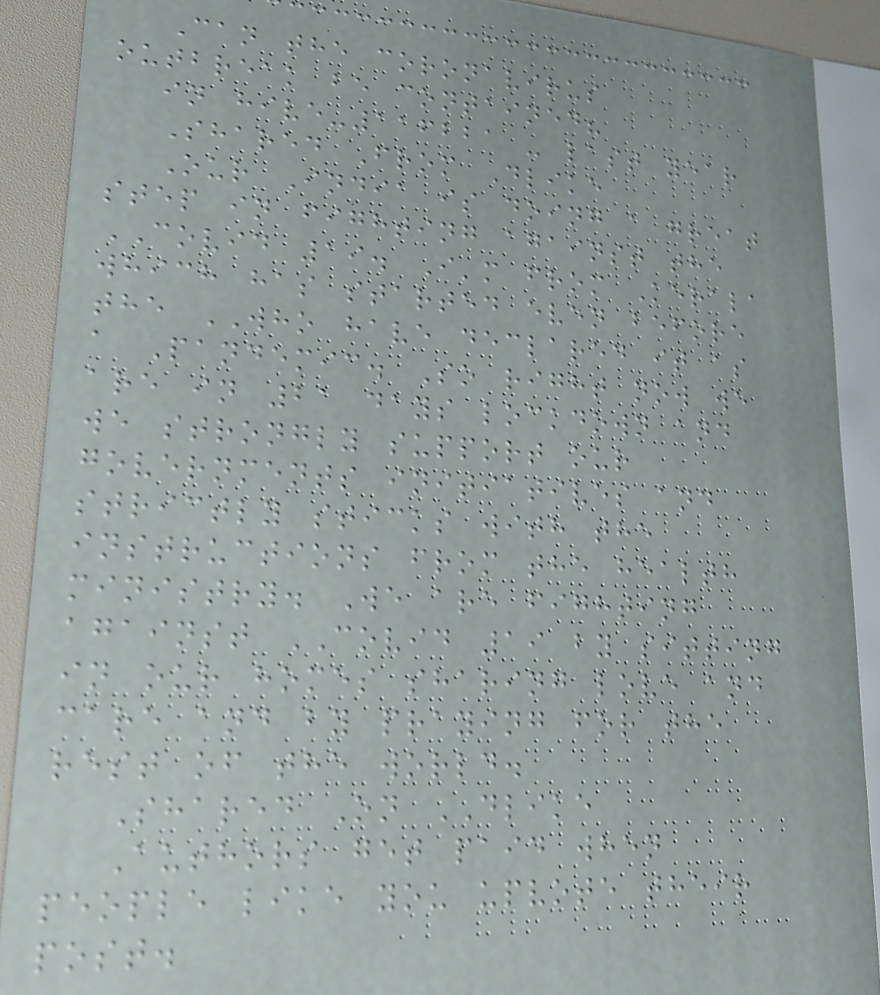Can the coronavirus
outbreak be contained?
in hive-116221 - last year
Shared From Dlike
Our India is doing a great
step in fighting against the
COVID 19. I'm from Kerala
which has started even before
the WHO have declared it as
a Pandemic. So right now we
are in 21 days lockdown and
we strongly support our
governments initiatives and
strictly sticks with the
instructions from the health
ministry. We are fighting
against COVID 19 by sitting
in our homes sharing love and
care and by praying for the
rest of the world.
Shared On DLIKE
Authors get paid when
people like you upvote their
post.
